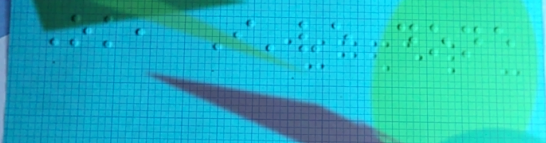Ok, I've done
